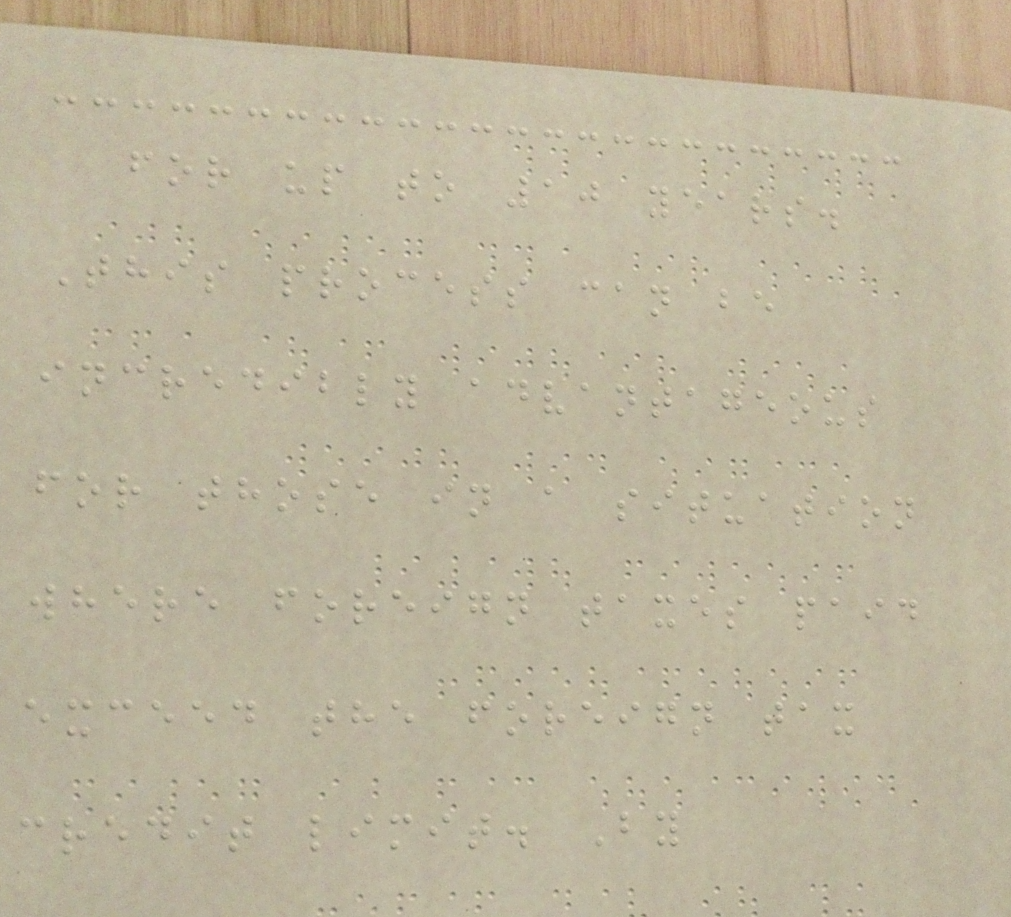for up to 10 years.
This process can be
incredibly advantageous
for those in a situation
where foreign taxes paid
exceed the foreign tax
credit limit. By
